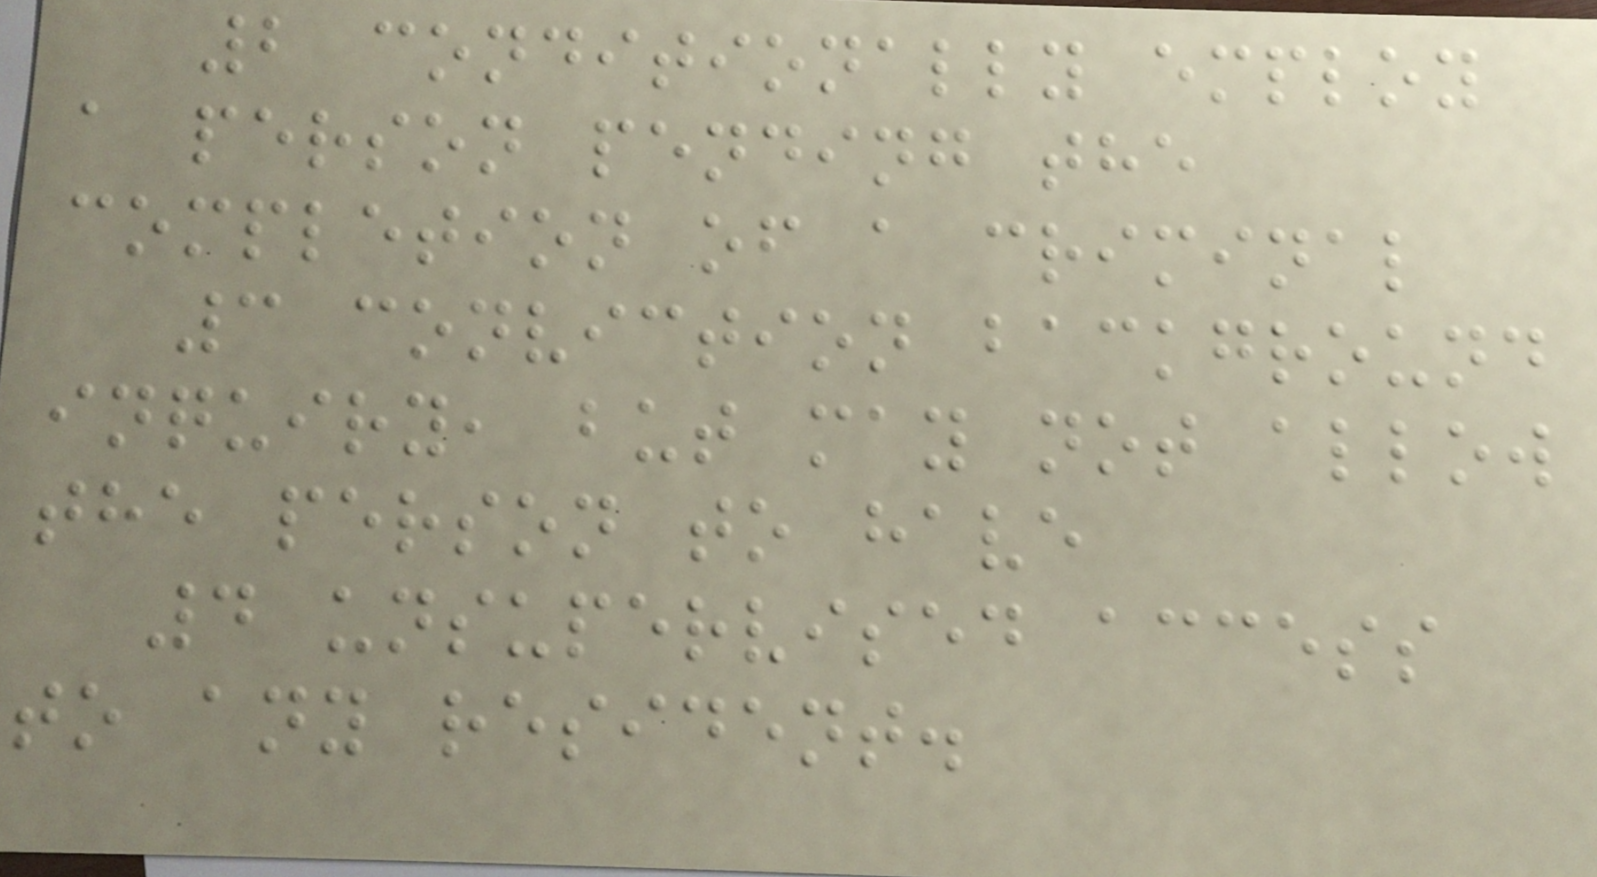2 conditionally employ
a person pending the
completion of a criminal
3 conviction background
inquiry, but may not allow
the person to have
4 unsupervised access
to any resident.
